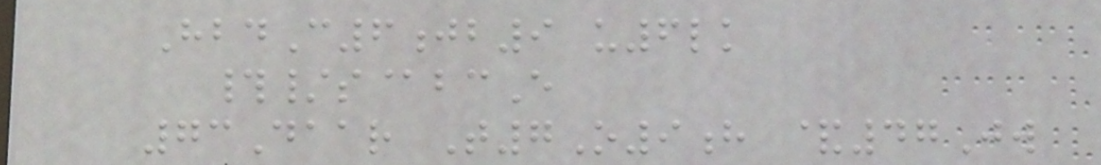HbdC6jb9 u6lk
#/s@bcE
73Daar T7O9h &47Jw
